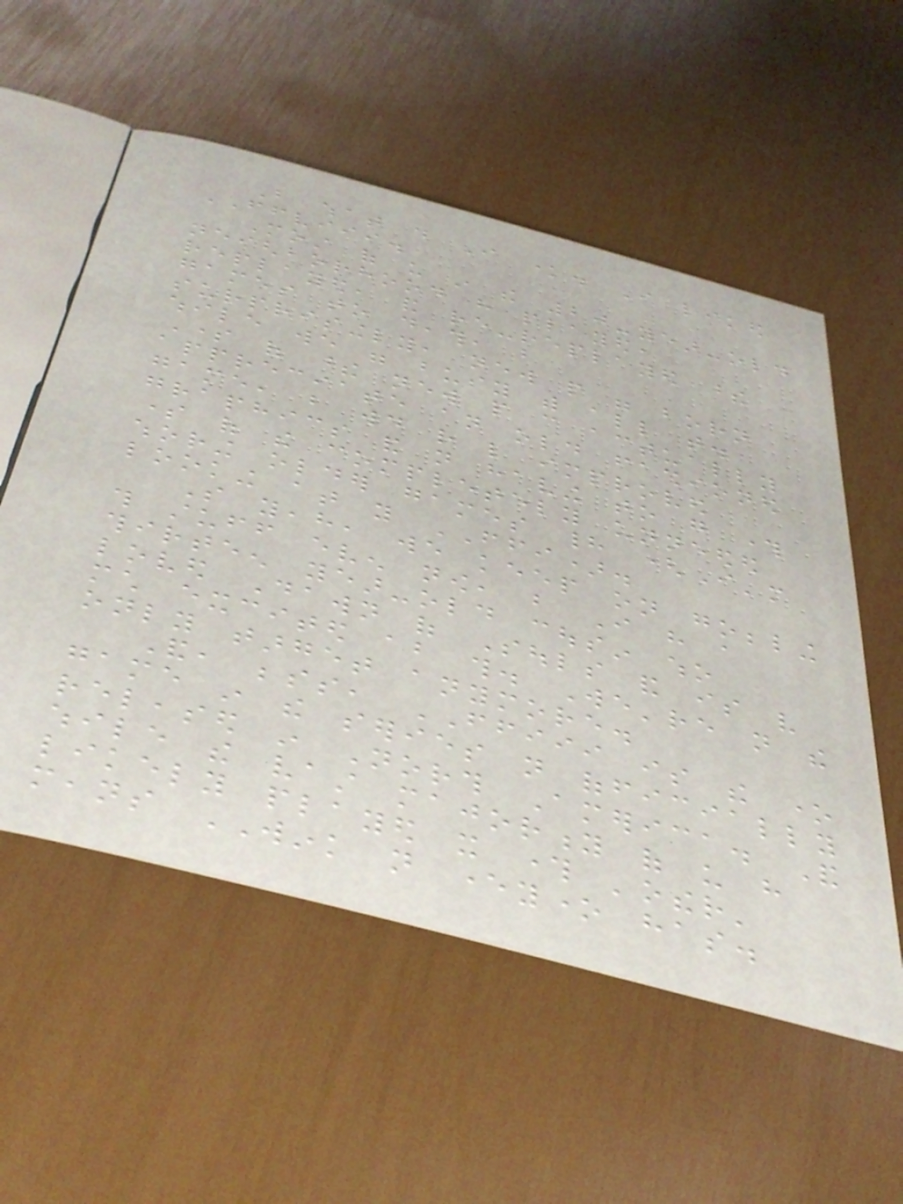But what do I know. I liked
FFVIII.
Most of us in the 20-year-old
neighborhood have played,
replayed, and re-replayed these
games to death, but
surprisingly, new people were born
while we were busy with all that.
Some of these new people can actually
appreciate an old fashioned
game, but would rather like improved
graphics and not having to go through
some of the completely unneeded
whoring older games had (I'm
looking at you FFI).
So yeah, we keep on gobbling
this stuff even now, but I have a
thirteen year-old cousin who
loved Dawn of Souls and is very
much excited about this. We're not the
only target anymore.
And, besides, FFIII is the one
game in the series not officially
released in North America. And
while the vast majority of us have
likely played it through 'other'
means WINK not everyone has.
